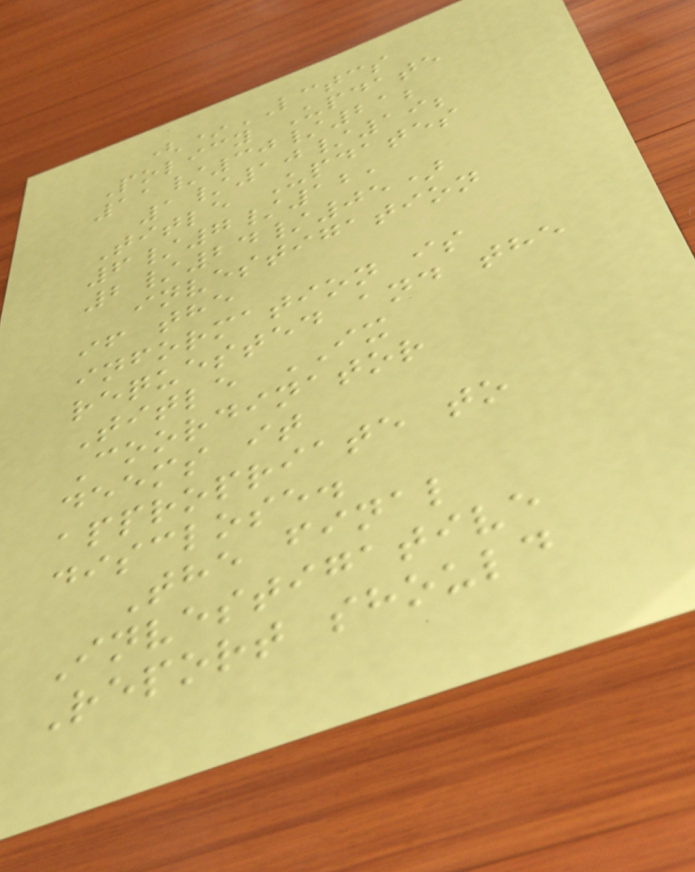(*LCTCS
Policy Update
11/30/21;
1/10/19;
Title Updates
6/7/12,
2/24/05)
investigation
if the
information is
requested and the
Title IX
Coordinator
deems it
appropriate to
disclose.
The final
Investigative
Report should
